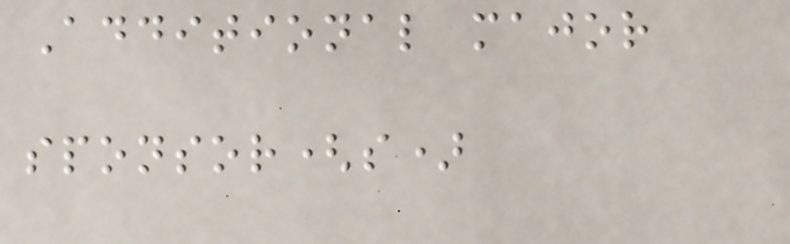Additional major
sponsor(s)
